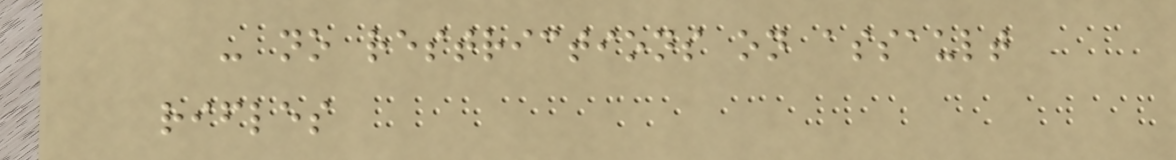- no restrictions on assault
rifles
